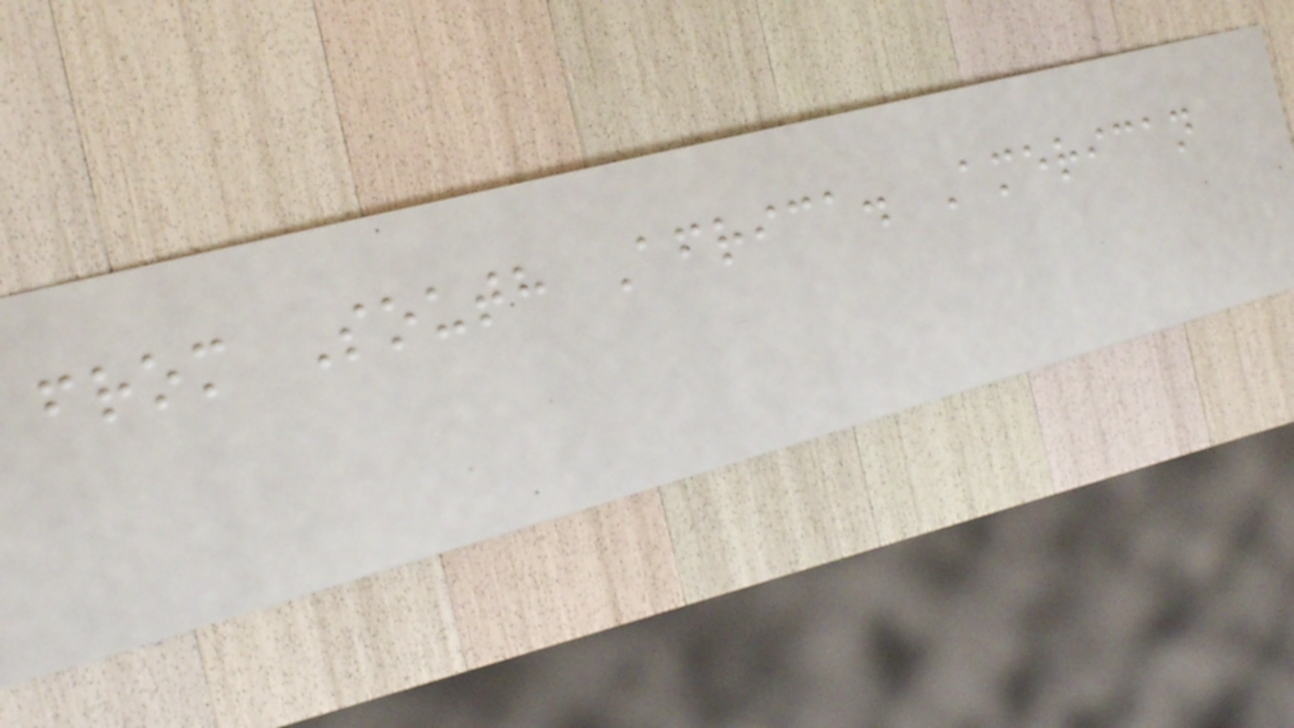from South Africa. American
